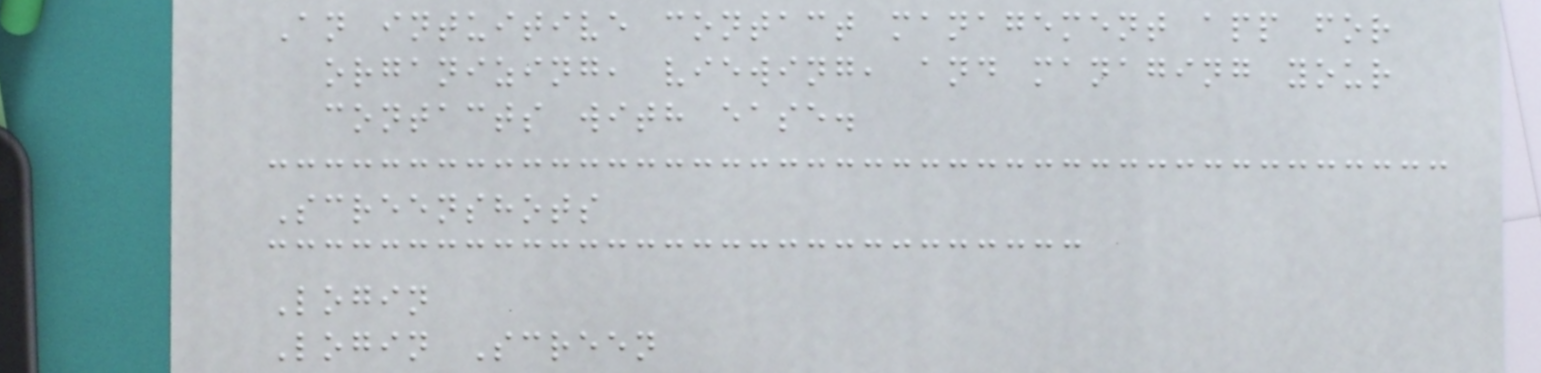An intuitive contact management app for
organizing, viewing, and managing your
contacts with ease.
Screenshots
Login
Login Screen
